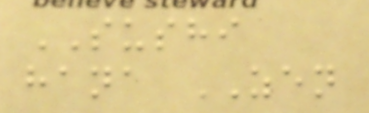SUSHI
hana ZEN
